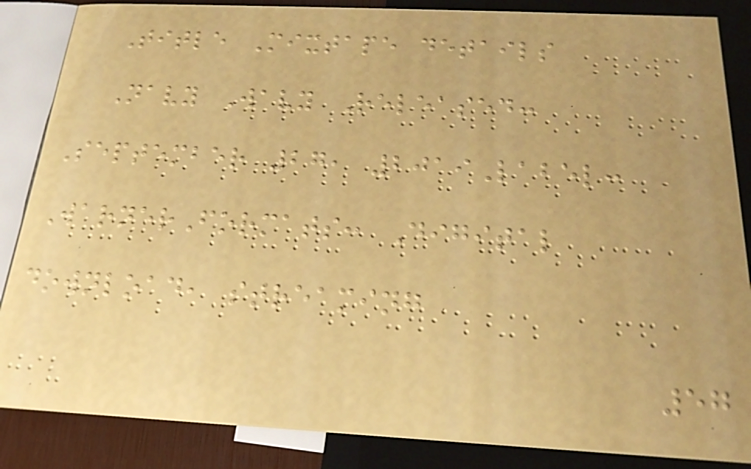Title Mixtape details
Navy Wavy Released:
September 27, 2019Label:
WarnerFormats: Digital
download, streaming
57
